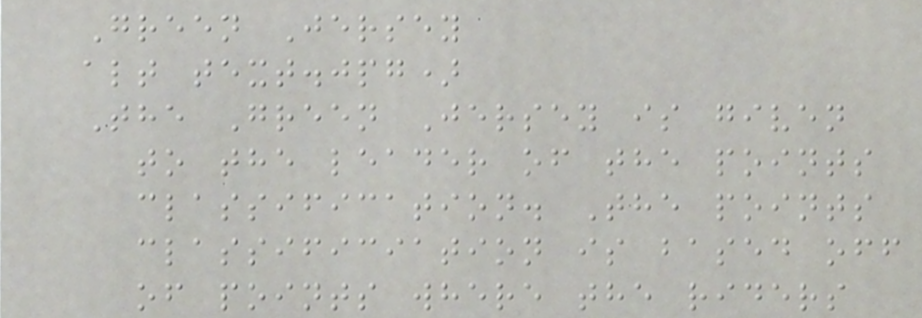Green Jersey
alt text.jpg)
The Green Jersey is given
to the leader of the points
classification. The points
classificiation is based off
of points where the riders
